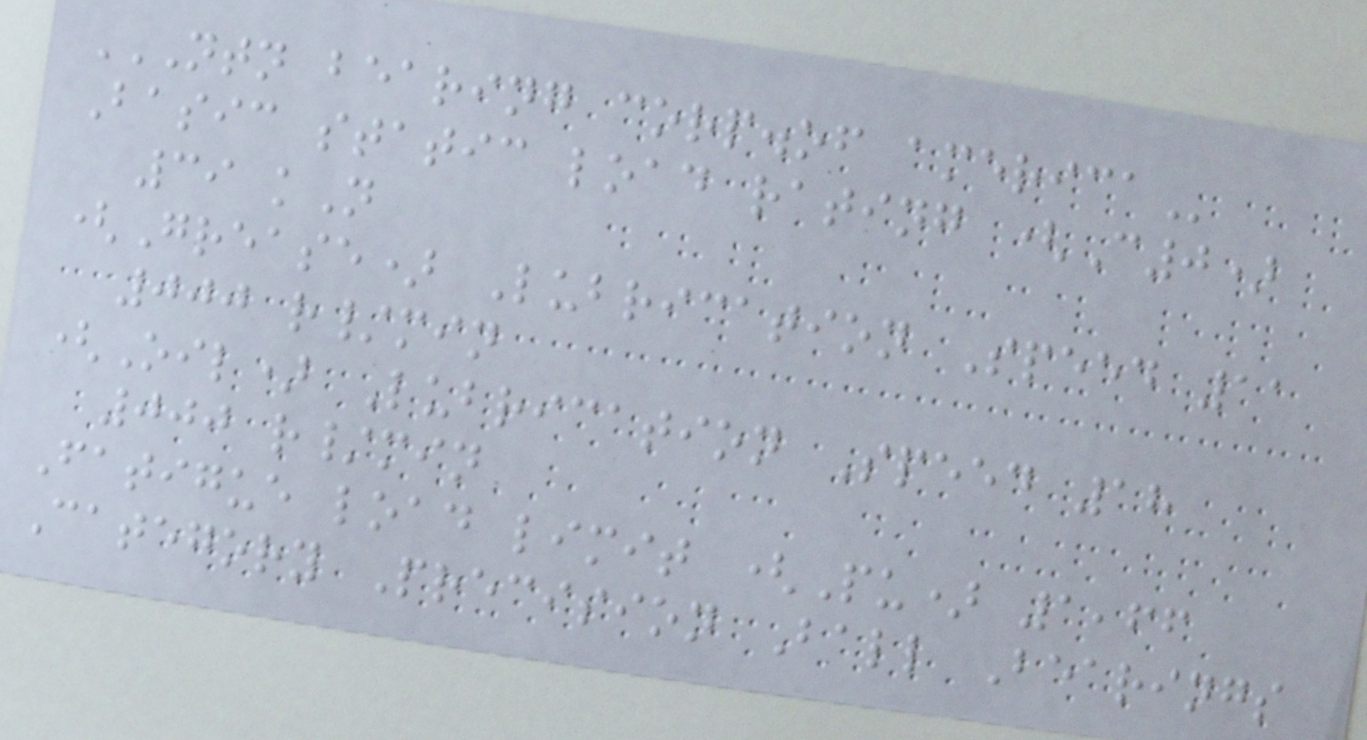NTN BEARING CORP.OF AMERICA
Basic static load rating (C0)
39 kN
(Grease) Lubrication Speed 11
000 r/min
(Oil) Lubrication Speed 18
000 r/min
Fatigue load limit (Pu) 1,66
Category Precision Ball Bearings
